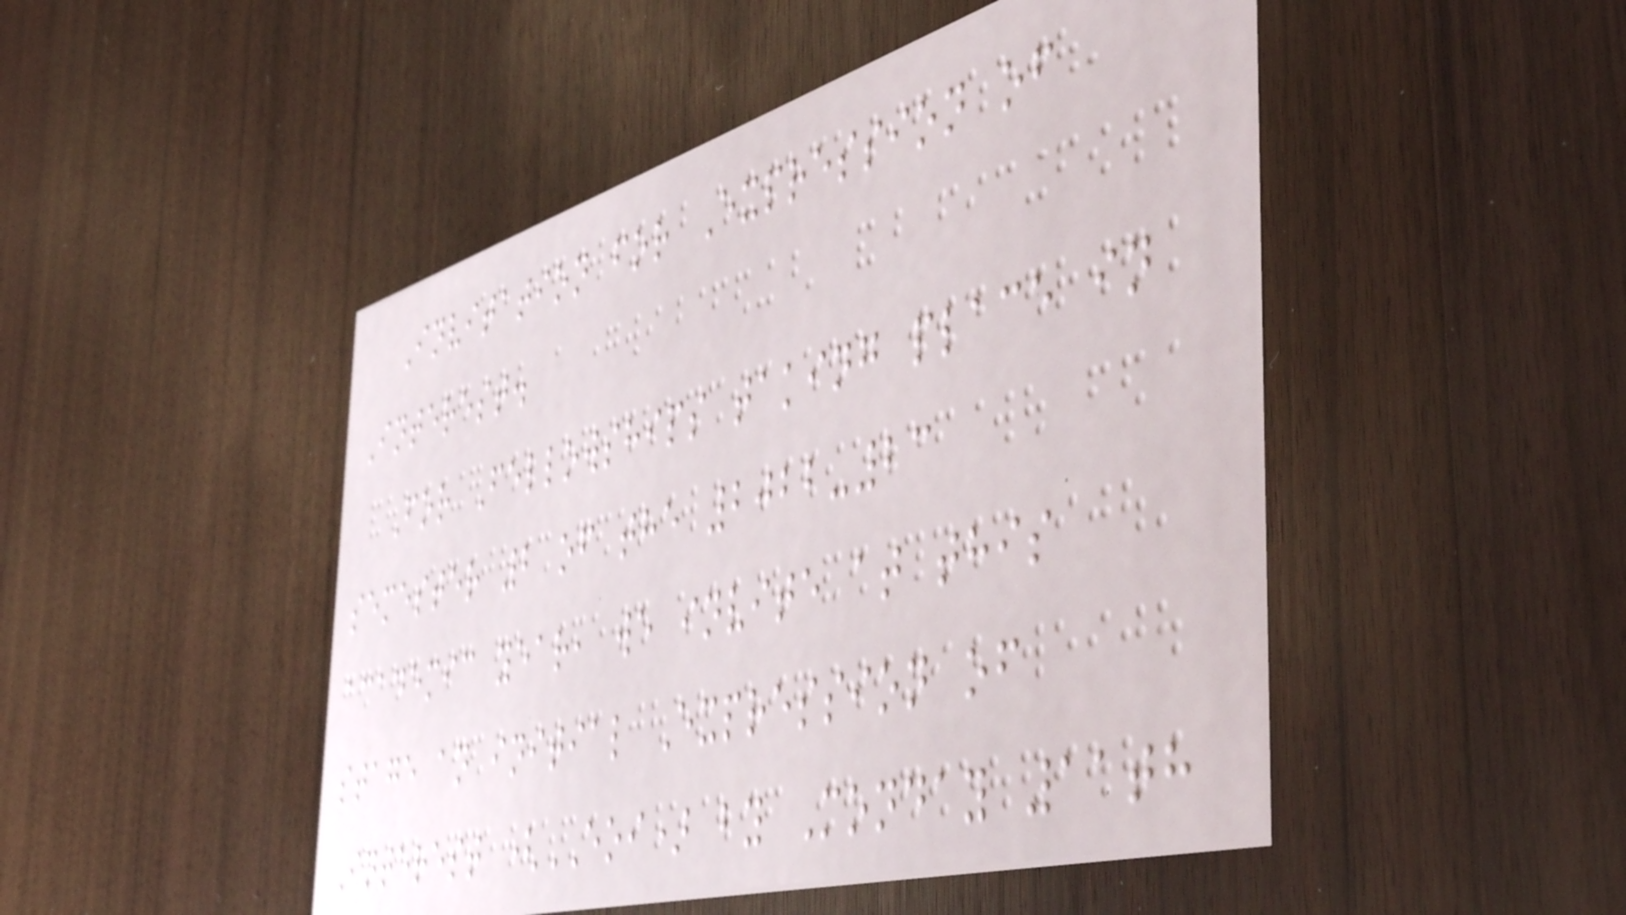Invitation for Expression of
Interest.
For Fellowships taking place in
semester 2 of the 2022-23
academic year, we invite at this
stage an initial Expression of
Interest (EOI) by Monday 11th
